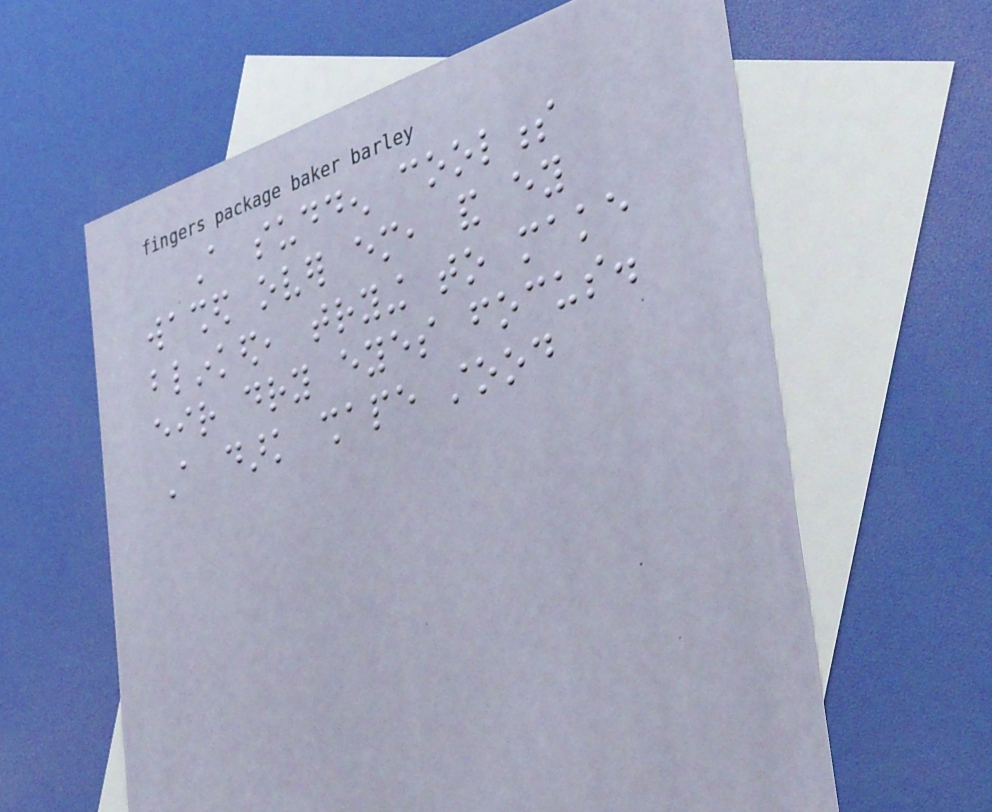A sudden coolness
washed over em, and ey
blinked, trying to make
eir dry eyes focus.
A dark shape stood
